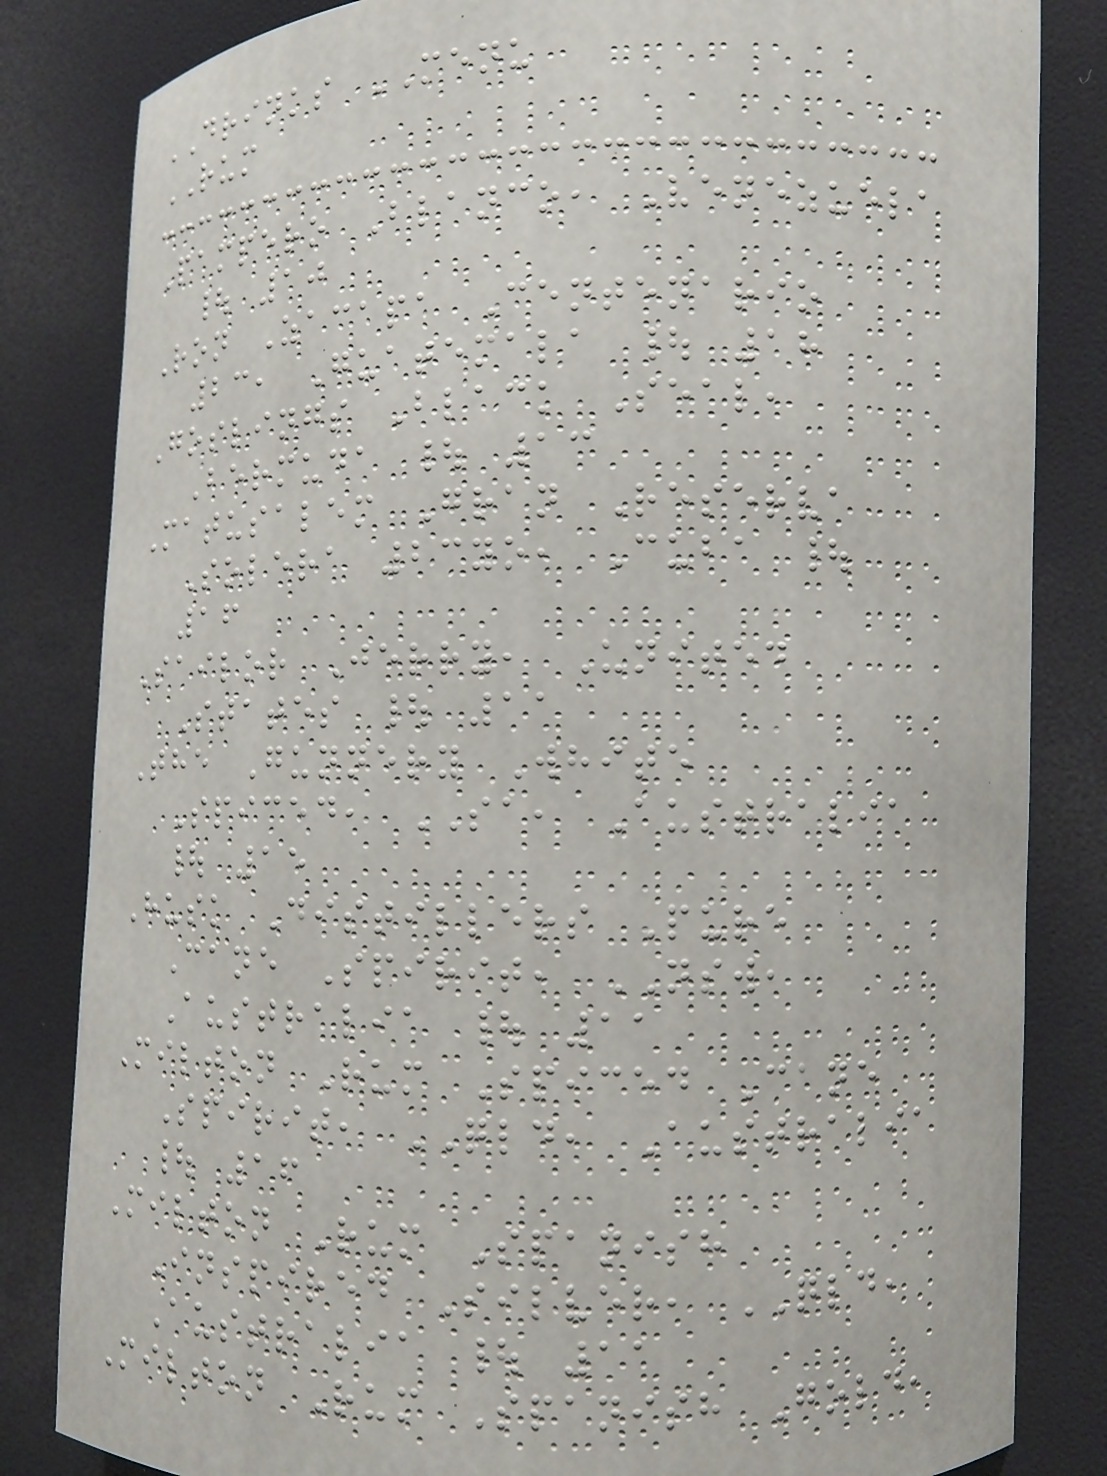DRINKS MENU
RUM
Pampero Blanco, Venezuela
| 10
Ron Zacapa Centenario
23, Guatemala | 18
Goslings Black Seal,
Bermuda | 13
Matusalem Gran Reserva
Solera 23yo, Cuba |
16
Sailor Jerry, United
States | 11
The Gunnery White
Spiced, SA, Australia
| 15
Husk Distillers Pure
Cane Spirit, NSW,
Australia | 11
Milton Rum Spiced Cane
Spirit, QLD, Australia
| 16
Milton Rum Spanish
Inspired Silver, QLD,
Australia | 11
Milton Rum Spanish Gold,
